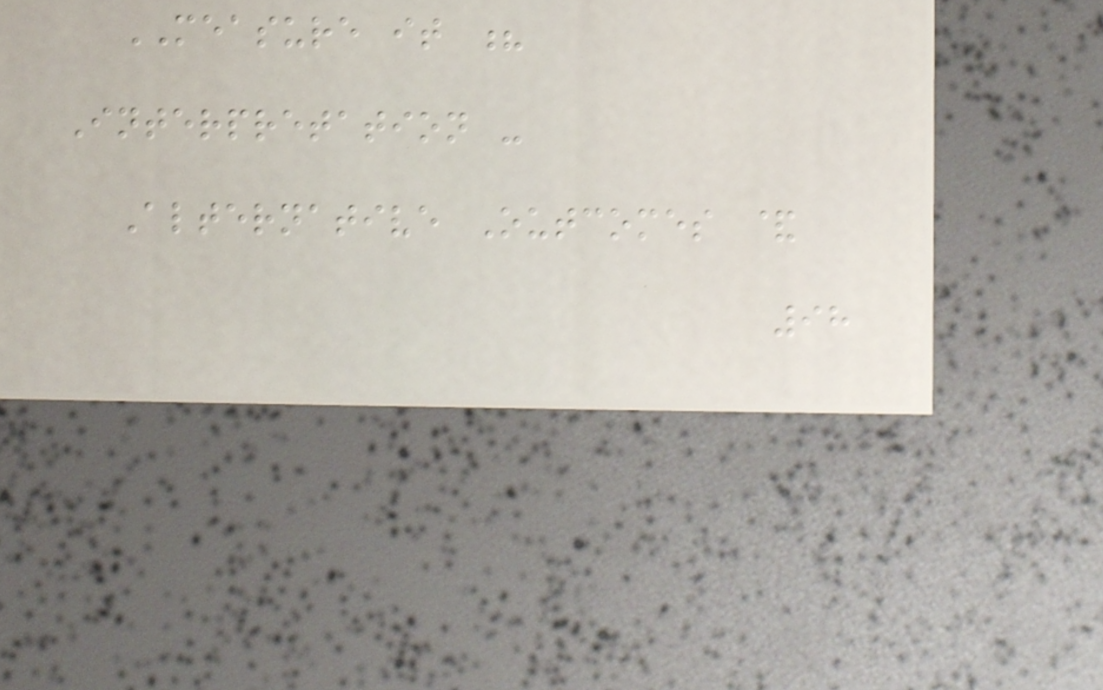MEASURE it ?
Interpretation -
Alternative Outcomes &
98
